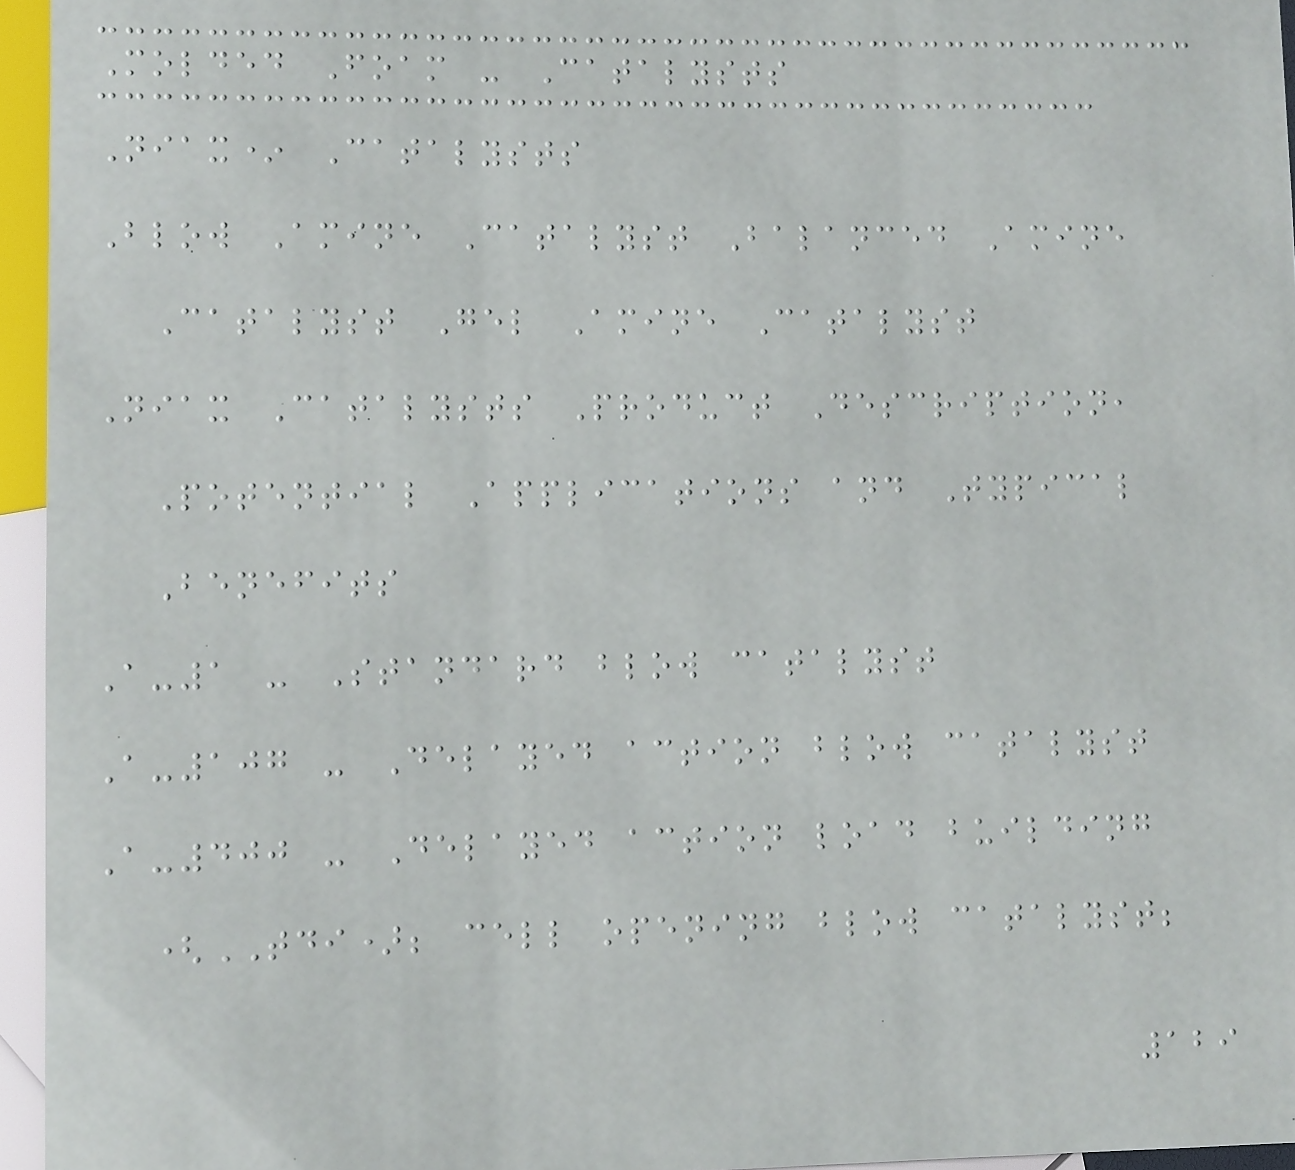Molded Foam - Catalysts
Niax* Catalysts
Blow Amine Catalyst Balanced Amine
Catalyst Gel Amine Catalyst
Niax Catalysts Product Description,
Potential Applications and Typical
Benefits
A-1 - Standard blow catalyst
A-107 - Delayed action blow catalyst
A-400 - Delayed action load building
(TDI); cell opening blow catalyst;
129
